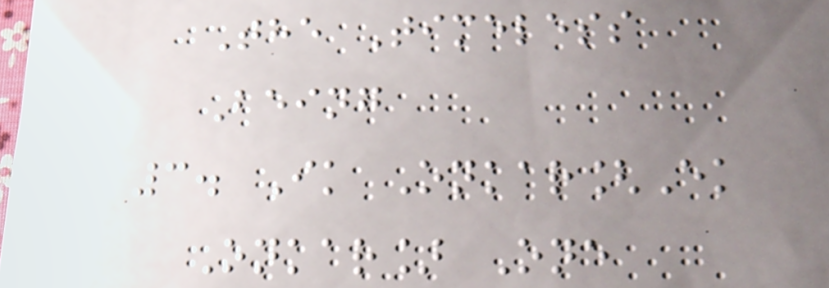The Timeless
Being
3. Ik Onkar[Ek
Onkar] One
